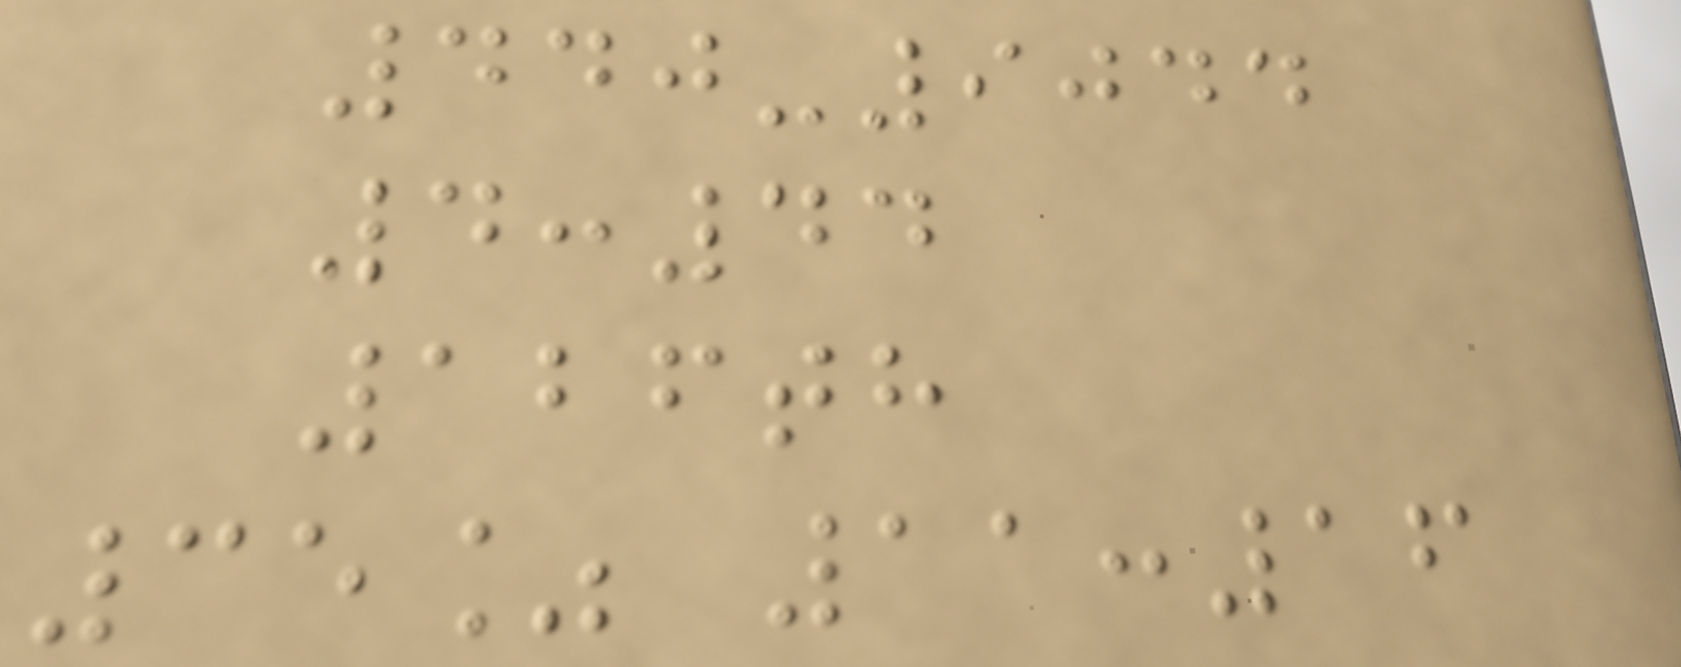440-9044
4:44
126th
35% 11:16
